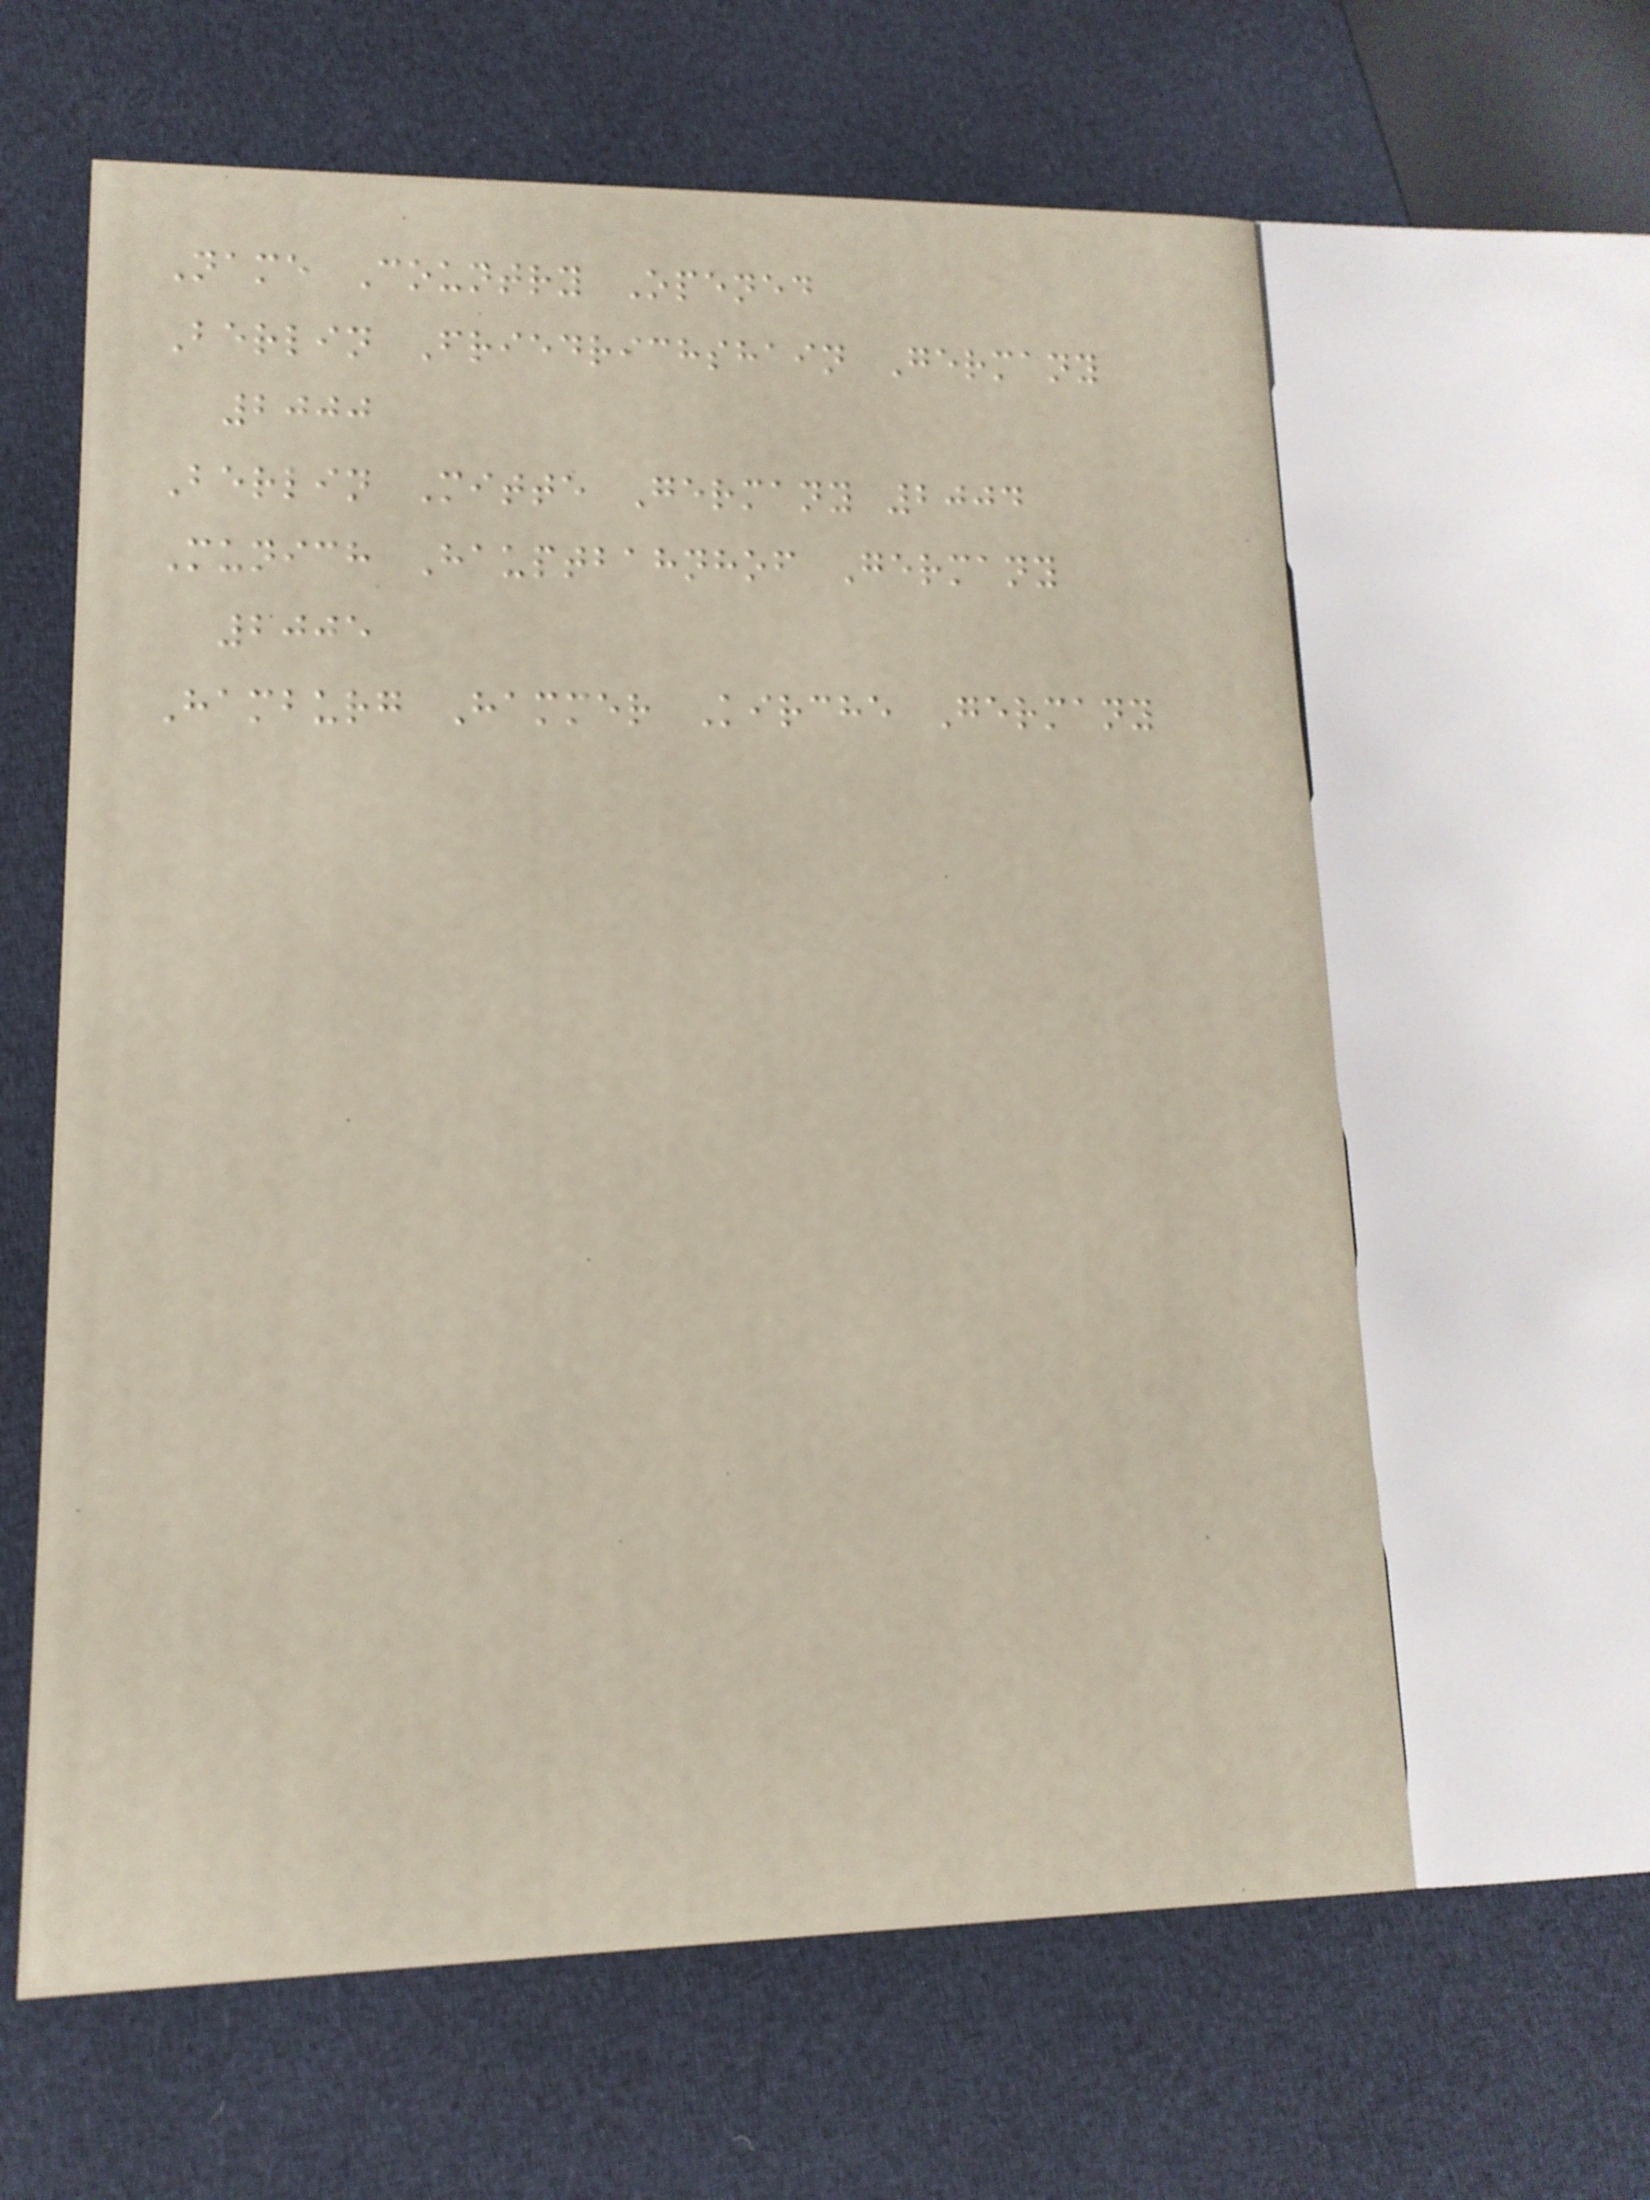Name Country Opened
Berlin Friedrichshain Germany
2000
Berlin Mitte Germany 2004
Munich Hauptbahnhof Germany
2005
Hamburg Hammer Kirche Germany
